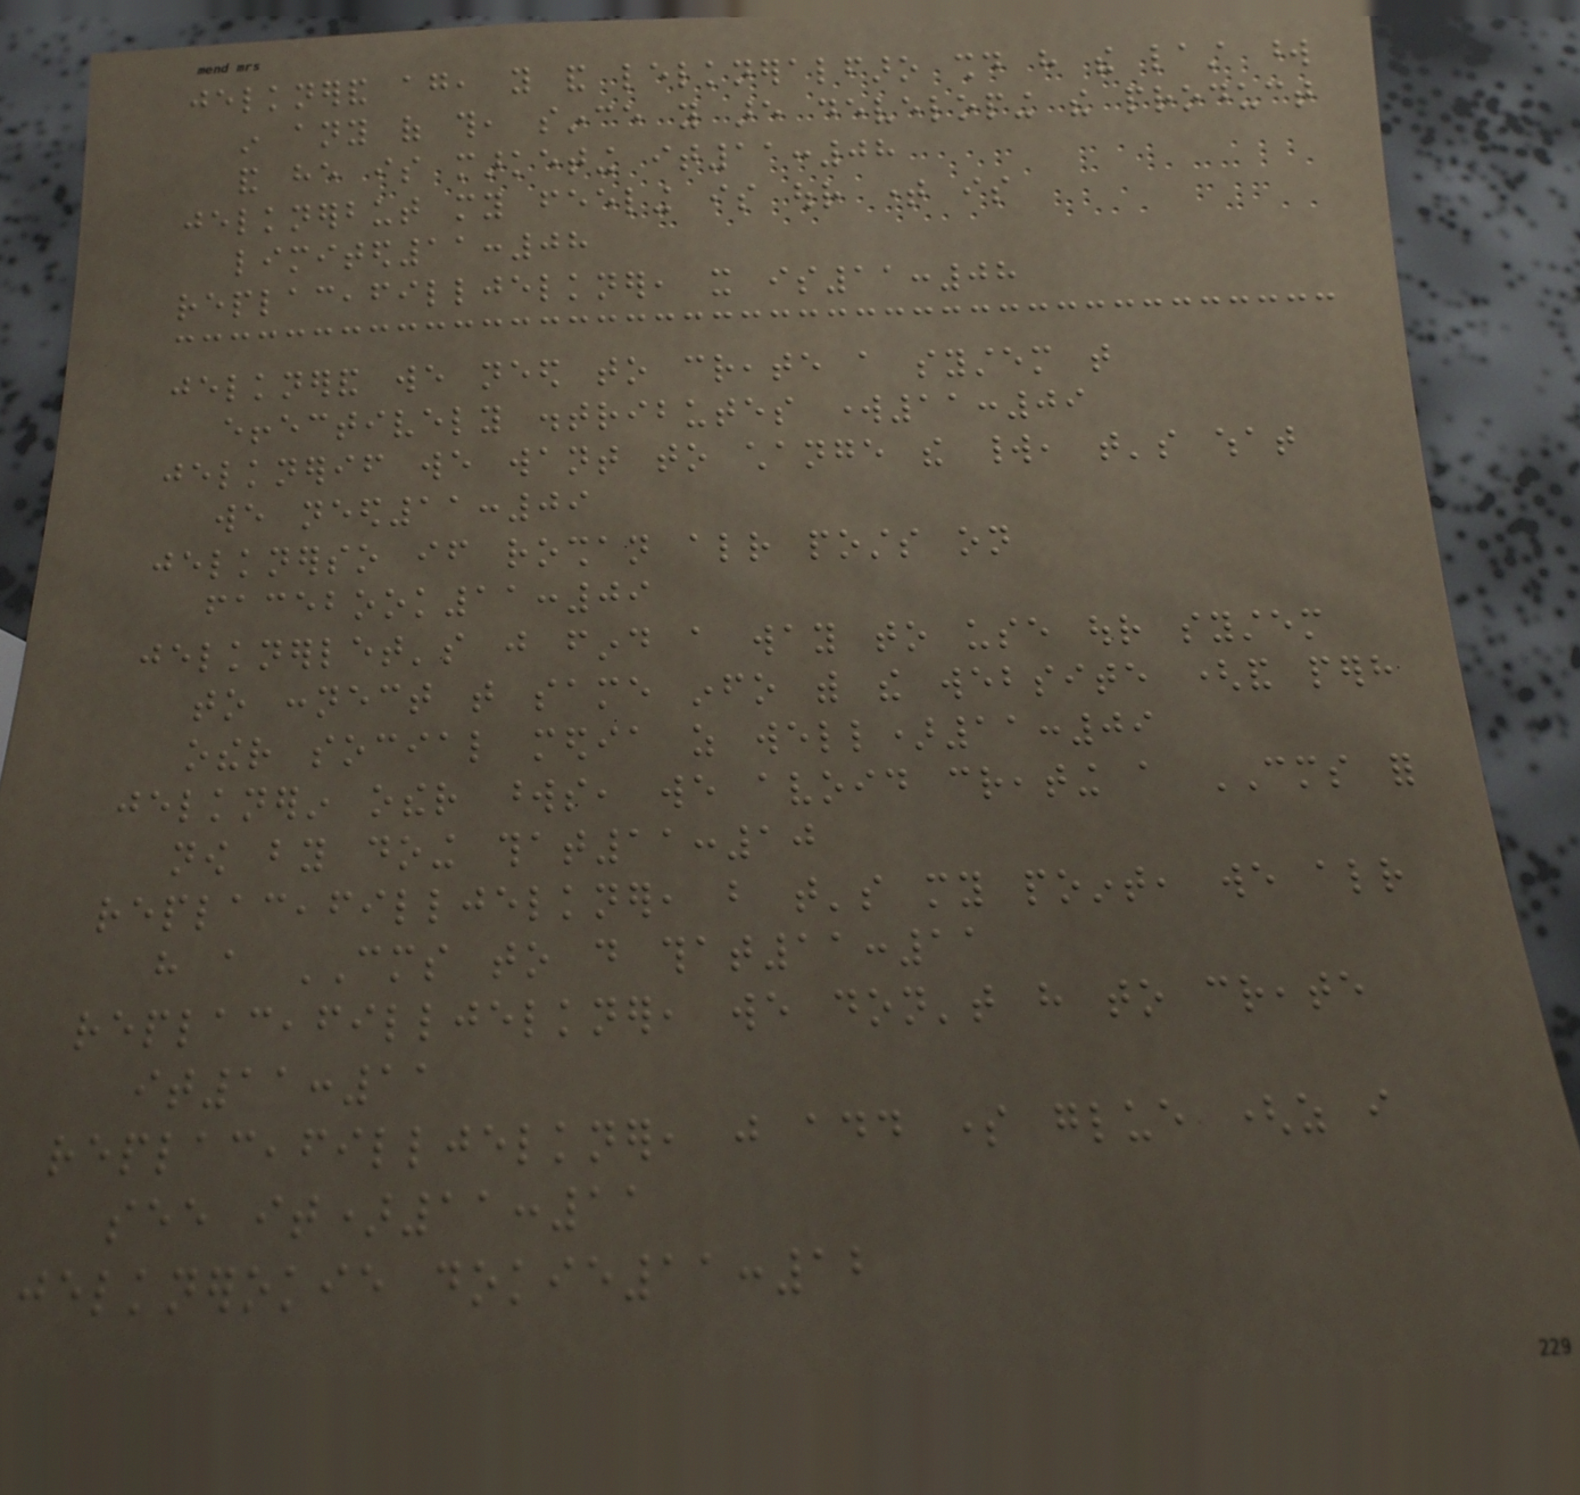jelknerand again, you and lelkneralfaro should have the last word
in any of this, since you are developing the product
and he is marketing it11:08
jelknerbut my feeling is our time is
limited11:08
replaceafilljelkner, it is11:08
jelknerand we need to create a system that
effectively distributes work11:09
jelknerif we want to change the world, that's what
we need11:09
jelknerso if roshan already posts on
facebook11:09
jelknerlet's just find a way to use our system
to connect that same info with the website (and perhaps
other social media as well)11:09
jelknerin other words, we avoid creating a CMS for
now by doing that11:10
replaceafilljelkner, but that's my point, we already
have a CMS to do that11:11
replaceafilljelkner, we don't have to create
it11:11
replaceafilljelkner, just add some glue (as i
see it)11:11
jelknerokie dokie11:12
